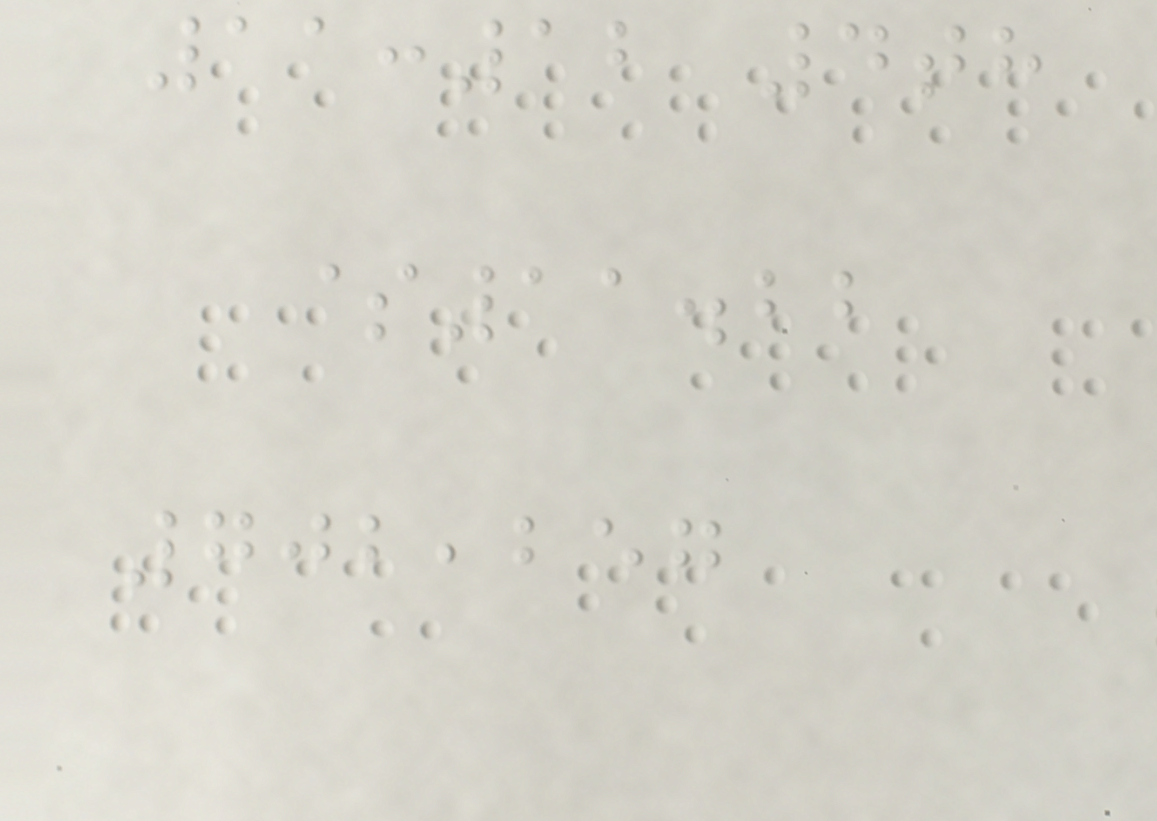11:12 4th
$11.22
702,257
